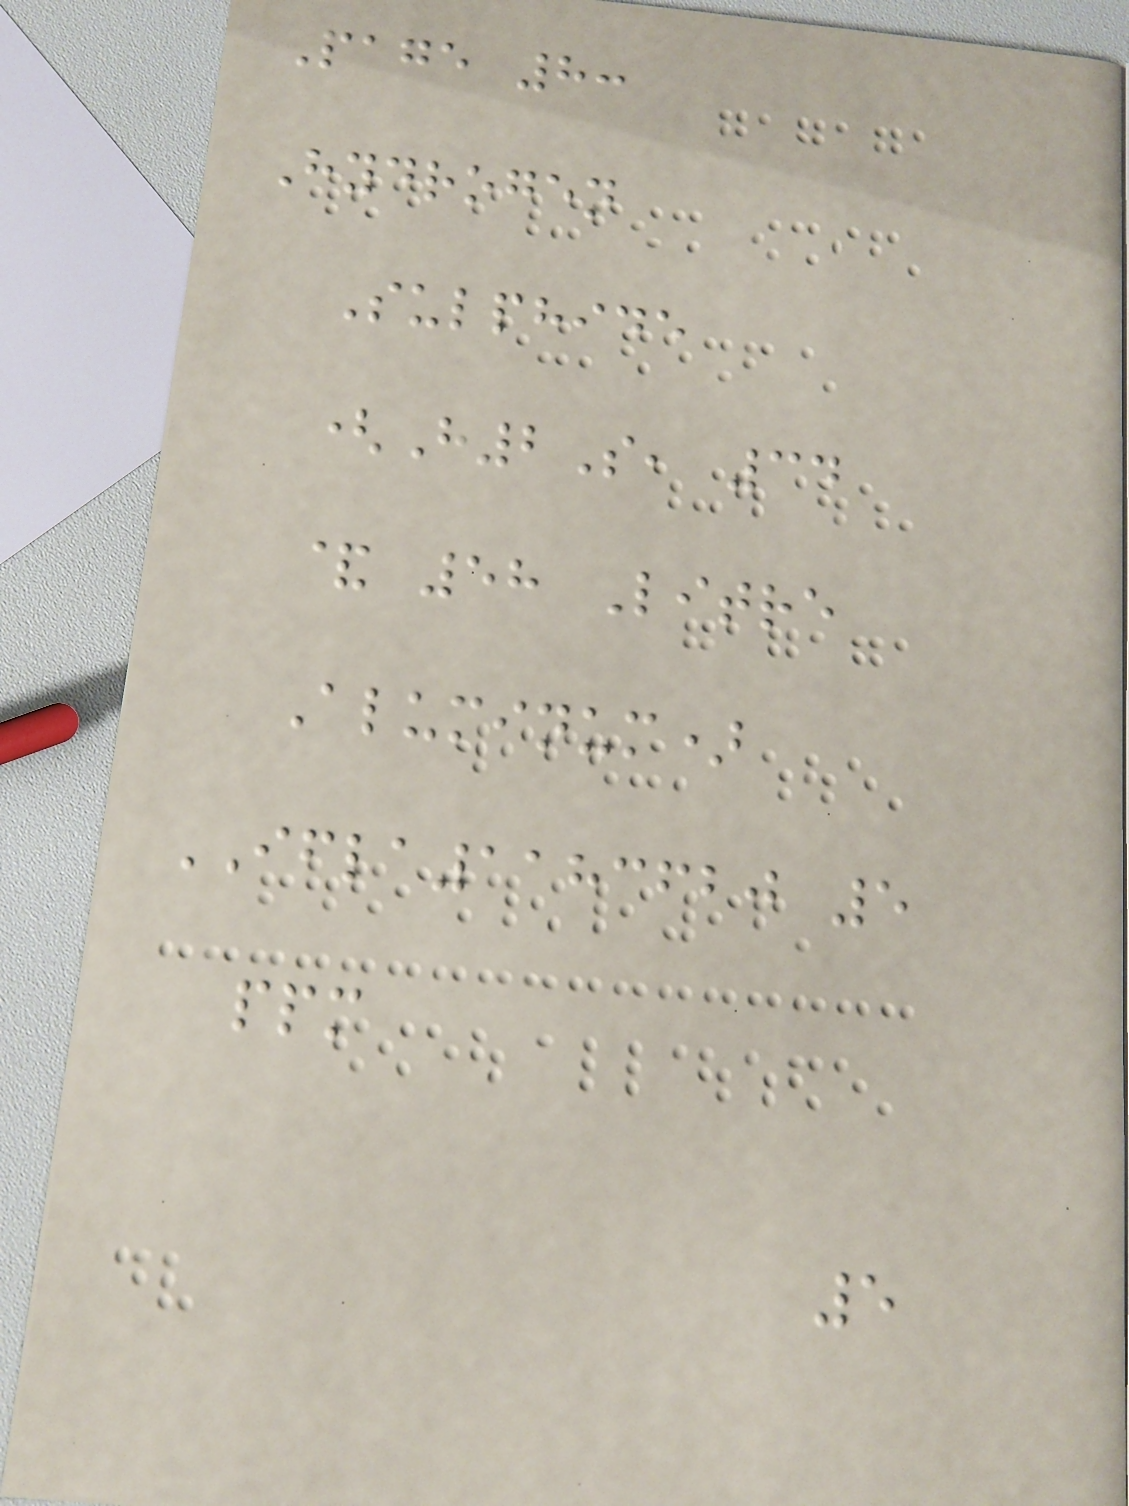Page 8:
Hydrogen
Sulphide
(H2S, 34
& 58 Litre
Aluminum)
IFLA1183620 5
ppm
5
